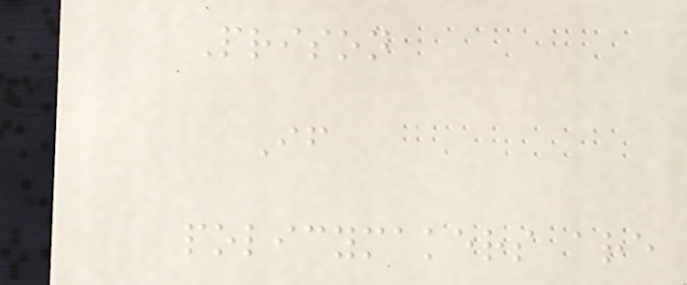Prison
If
policymakers are
